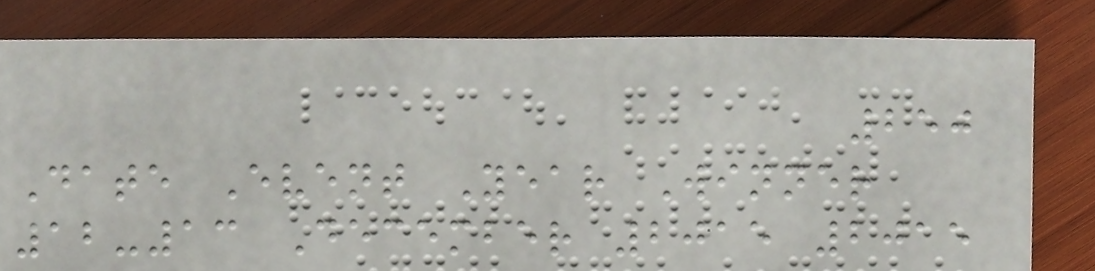250
Date Event Year Winner
12-13 December 2015 2015
